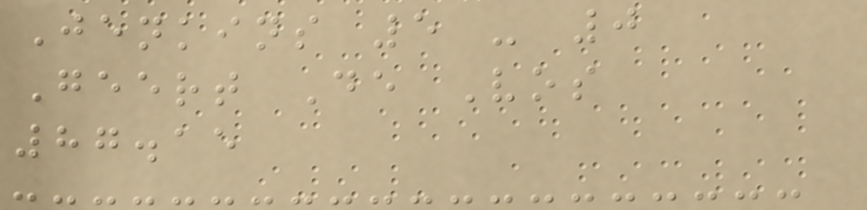Jenkins 5 - 0
Geert De Vos
87.15
